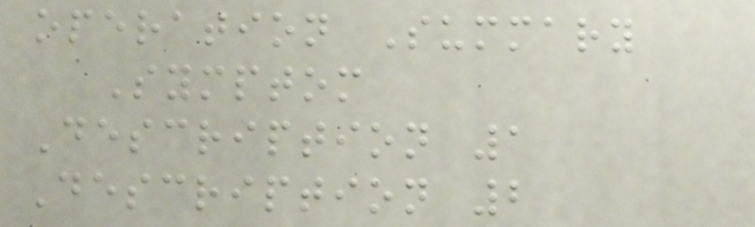operation Summary
Symptom
Description 1
Description 2
